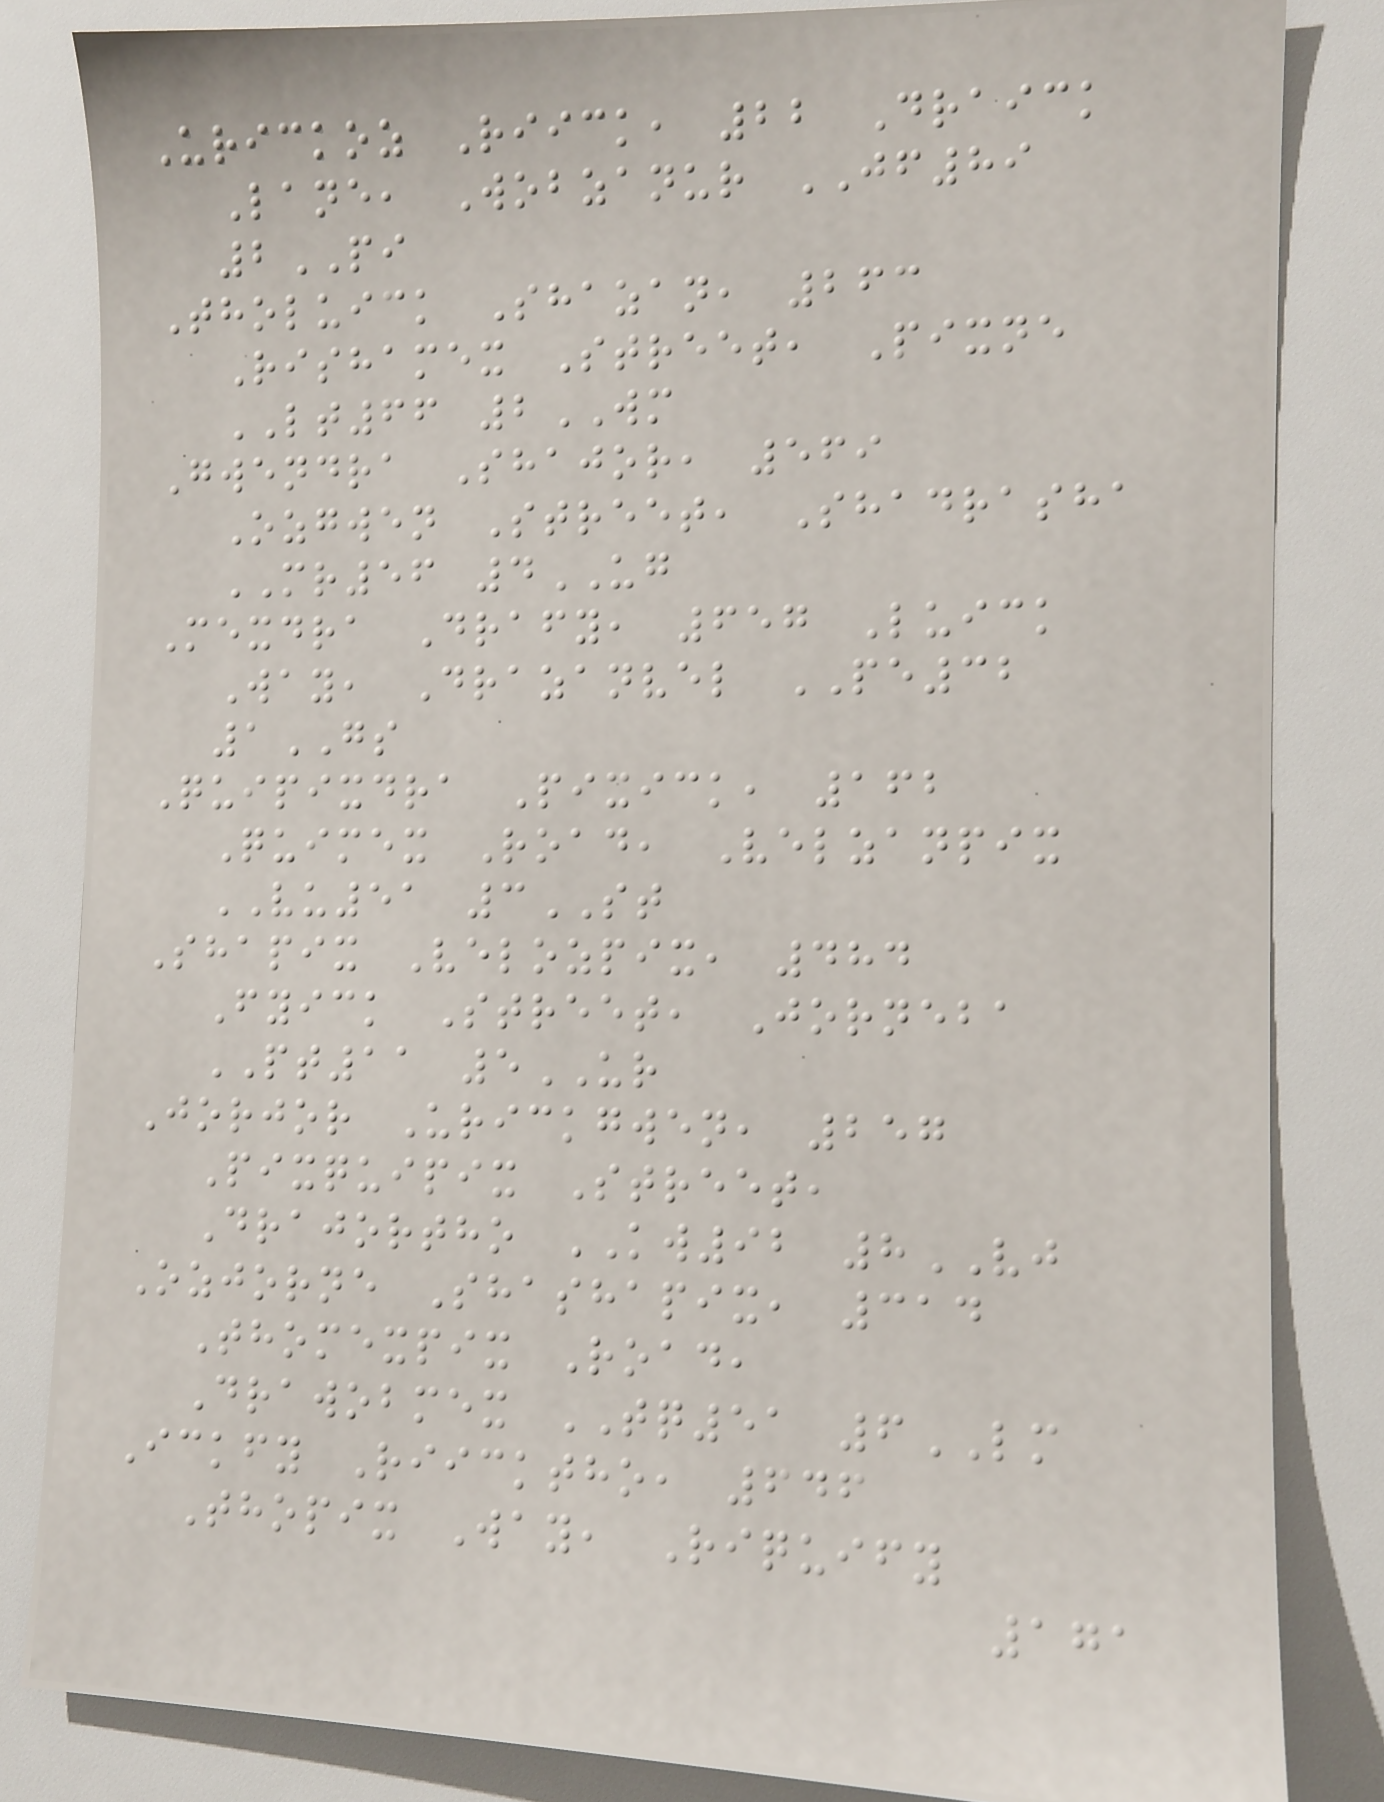Urickoz Riick, 22 Draick
Lane, Wobzanur JF89
2PI
Tholuick Shazan, 263
Rishamex Street, Pixne
LT66 2WM
Gwendra Shajor, 569
Ozgwen Street, Shadrasha
MR56 4UG
Mexdra Drafy, 657 Luick
Way, Drazanvel PE32
1GS
Quipixdra Pixick, 162
Quimex Road, Velzanpix
VU51 3ST
Shapix Velozpix, 484
Fyick Street, Jorneba
PT11 5UR
Jorjor Urickgwen, 257
Pixquipix Street,
Drajortho KW92 8VJ
Ozjorne Shashapix, 314
Thomexpix Road,
Drawobmex TQ51 6LM
Ickfy Riicktho, 646
Thopix Way, Riquify
171
